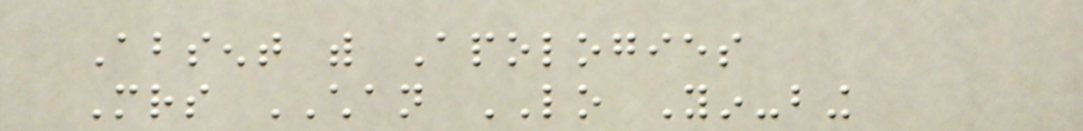Absent with Apologies
Mrs CHAN LO Yin-bing
